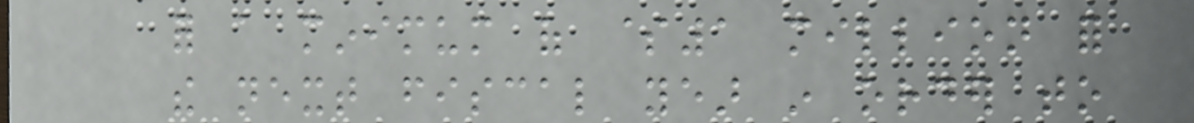for a minimum of $1 million for
the next fiscal year in order to
